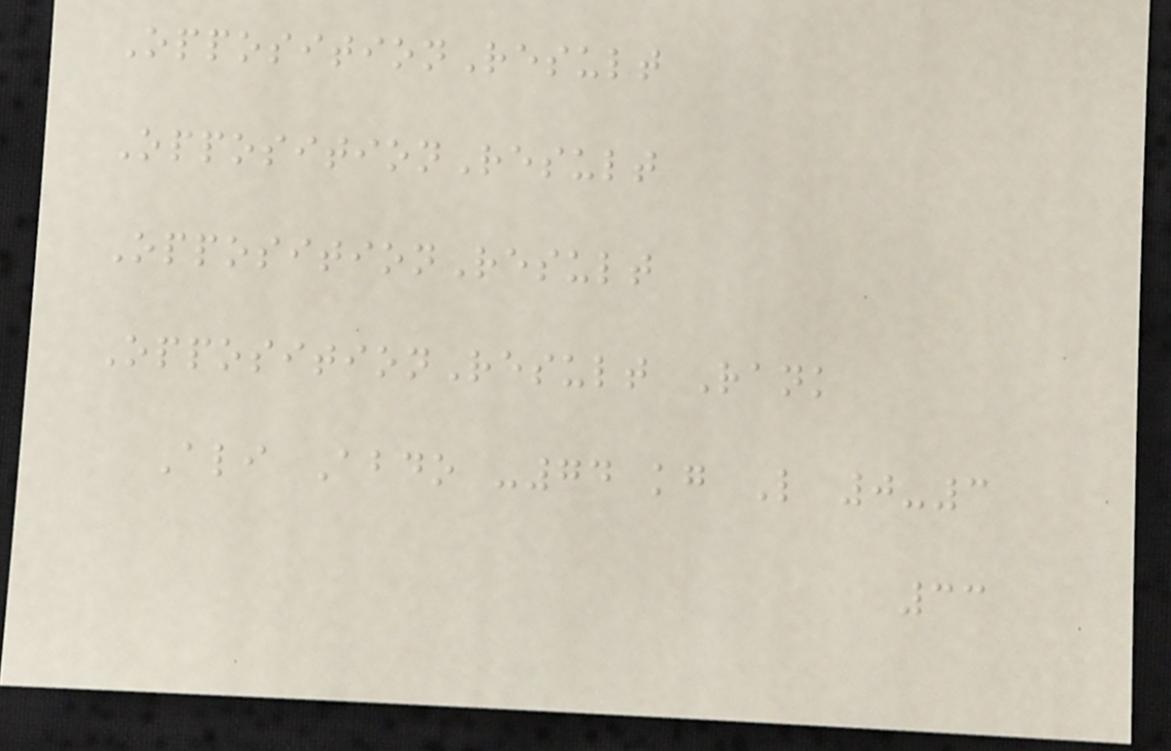OppositionResult
OppositionResult
OppositionResult
OppositionResult Rank
Ali Abdo -74 kg L 0-3
33
